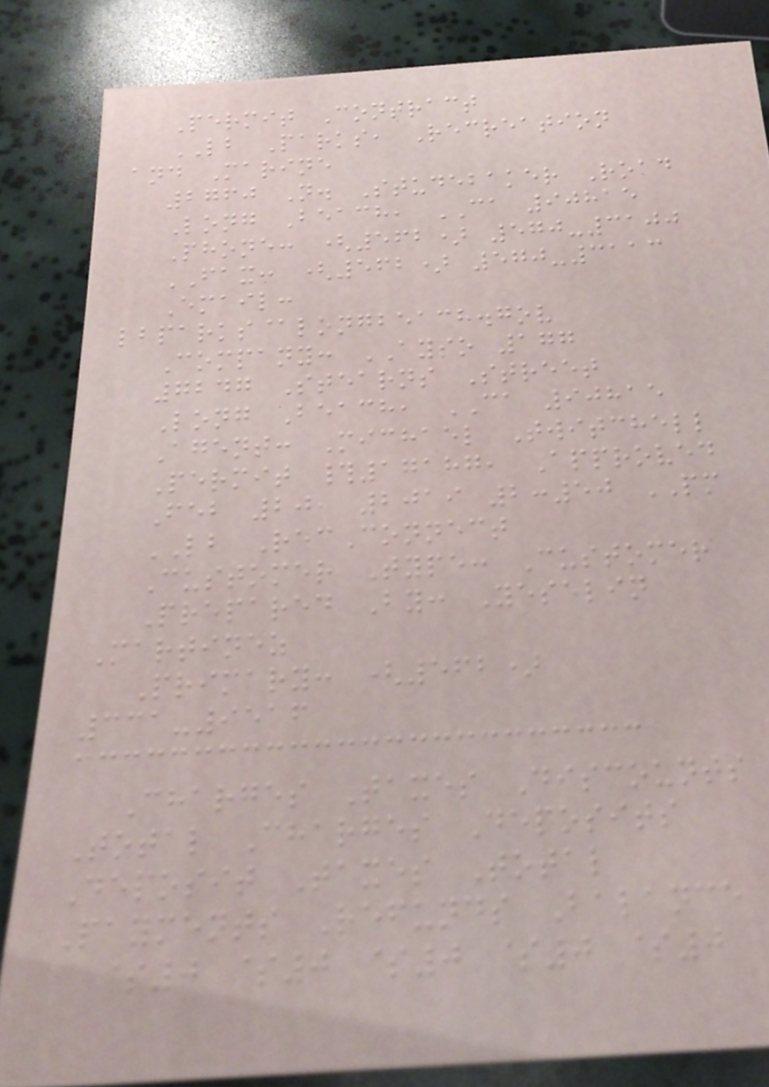Permit Contract
LB Parks, Recreation
and Marine
2760 N. Studebaker Road
Long Beach, CA 90815
Phone: (562) 570-3100
FAX: (562) 570-3113
Email:
lbparks@longbeach.gov
Company: AYSO 177
7247 Stearns Street
Long Beach, CA 90815
Agent: Michael Twitchell
Permit #17187, Approved
Feb 20, 2019 2:50 PM
LB RecConnect
Customer Type: Customer
Prepared By: Yeselin
Martinez
Primary: (562)
331-9516
Charges Taxes Discounts
Total Charges Deposits
Deposit Taxes Total
Payments Refunds Balance
$0 $0 $0 $0 $0
